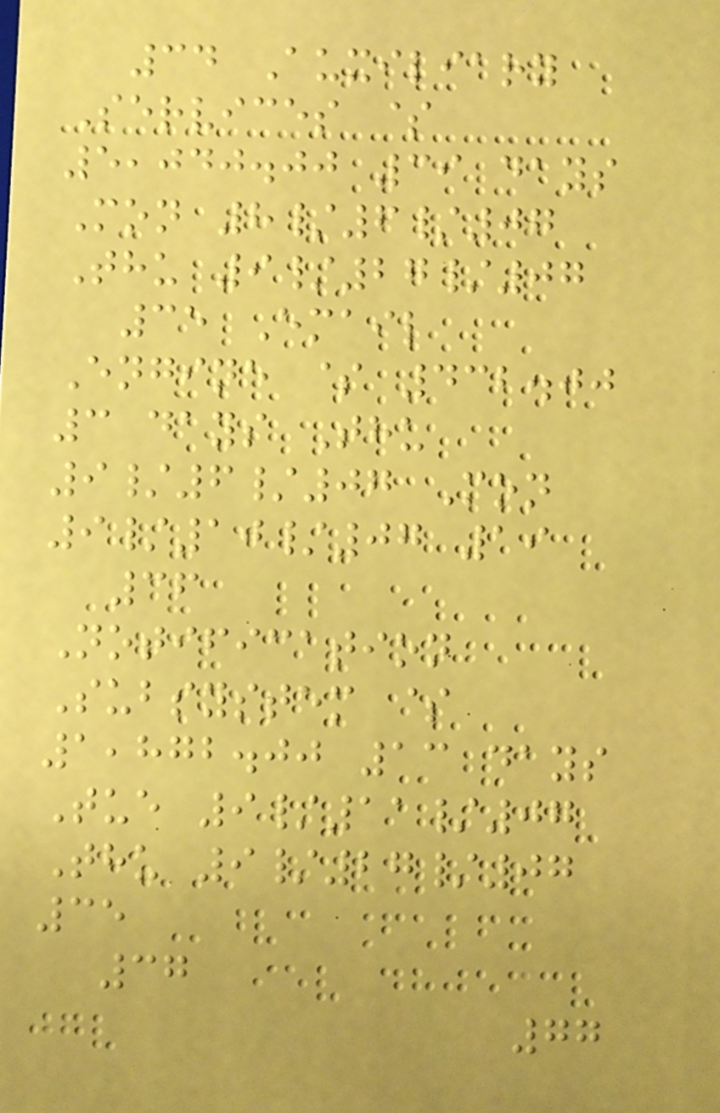34 Auxiliary
Services $
5,040.00 39 days
Mon 8/6/07
Thu 9/27/07
35 Email
Engine $ 432.00
3 days Thu
9/6/07 Mon
9/10/07 19
36
Notification
Subsystem $
1,872.00 13 days
Tue 9/11/07
Thu 9/27/07
35
37
77
